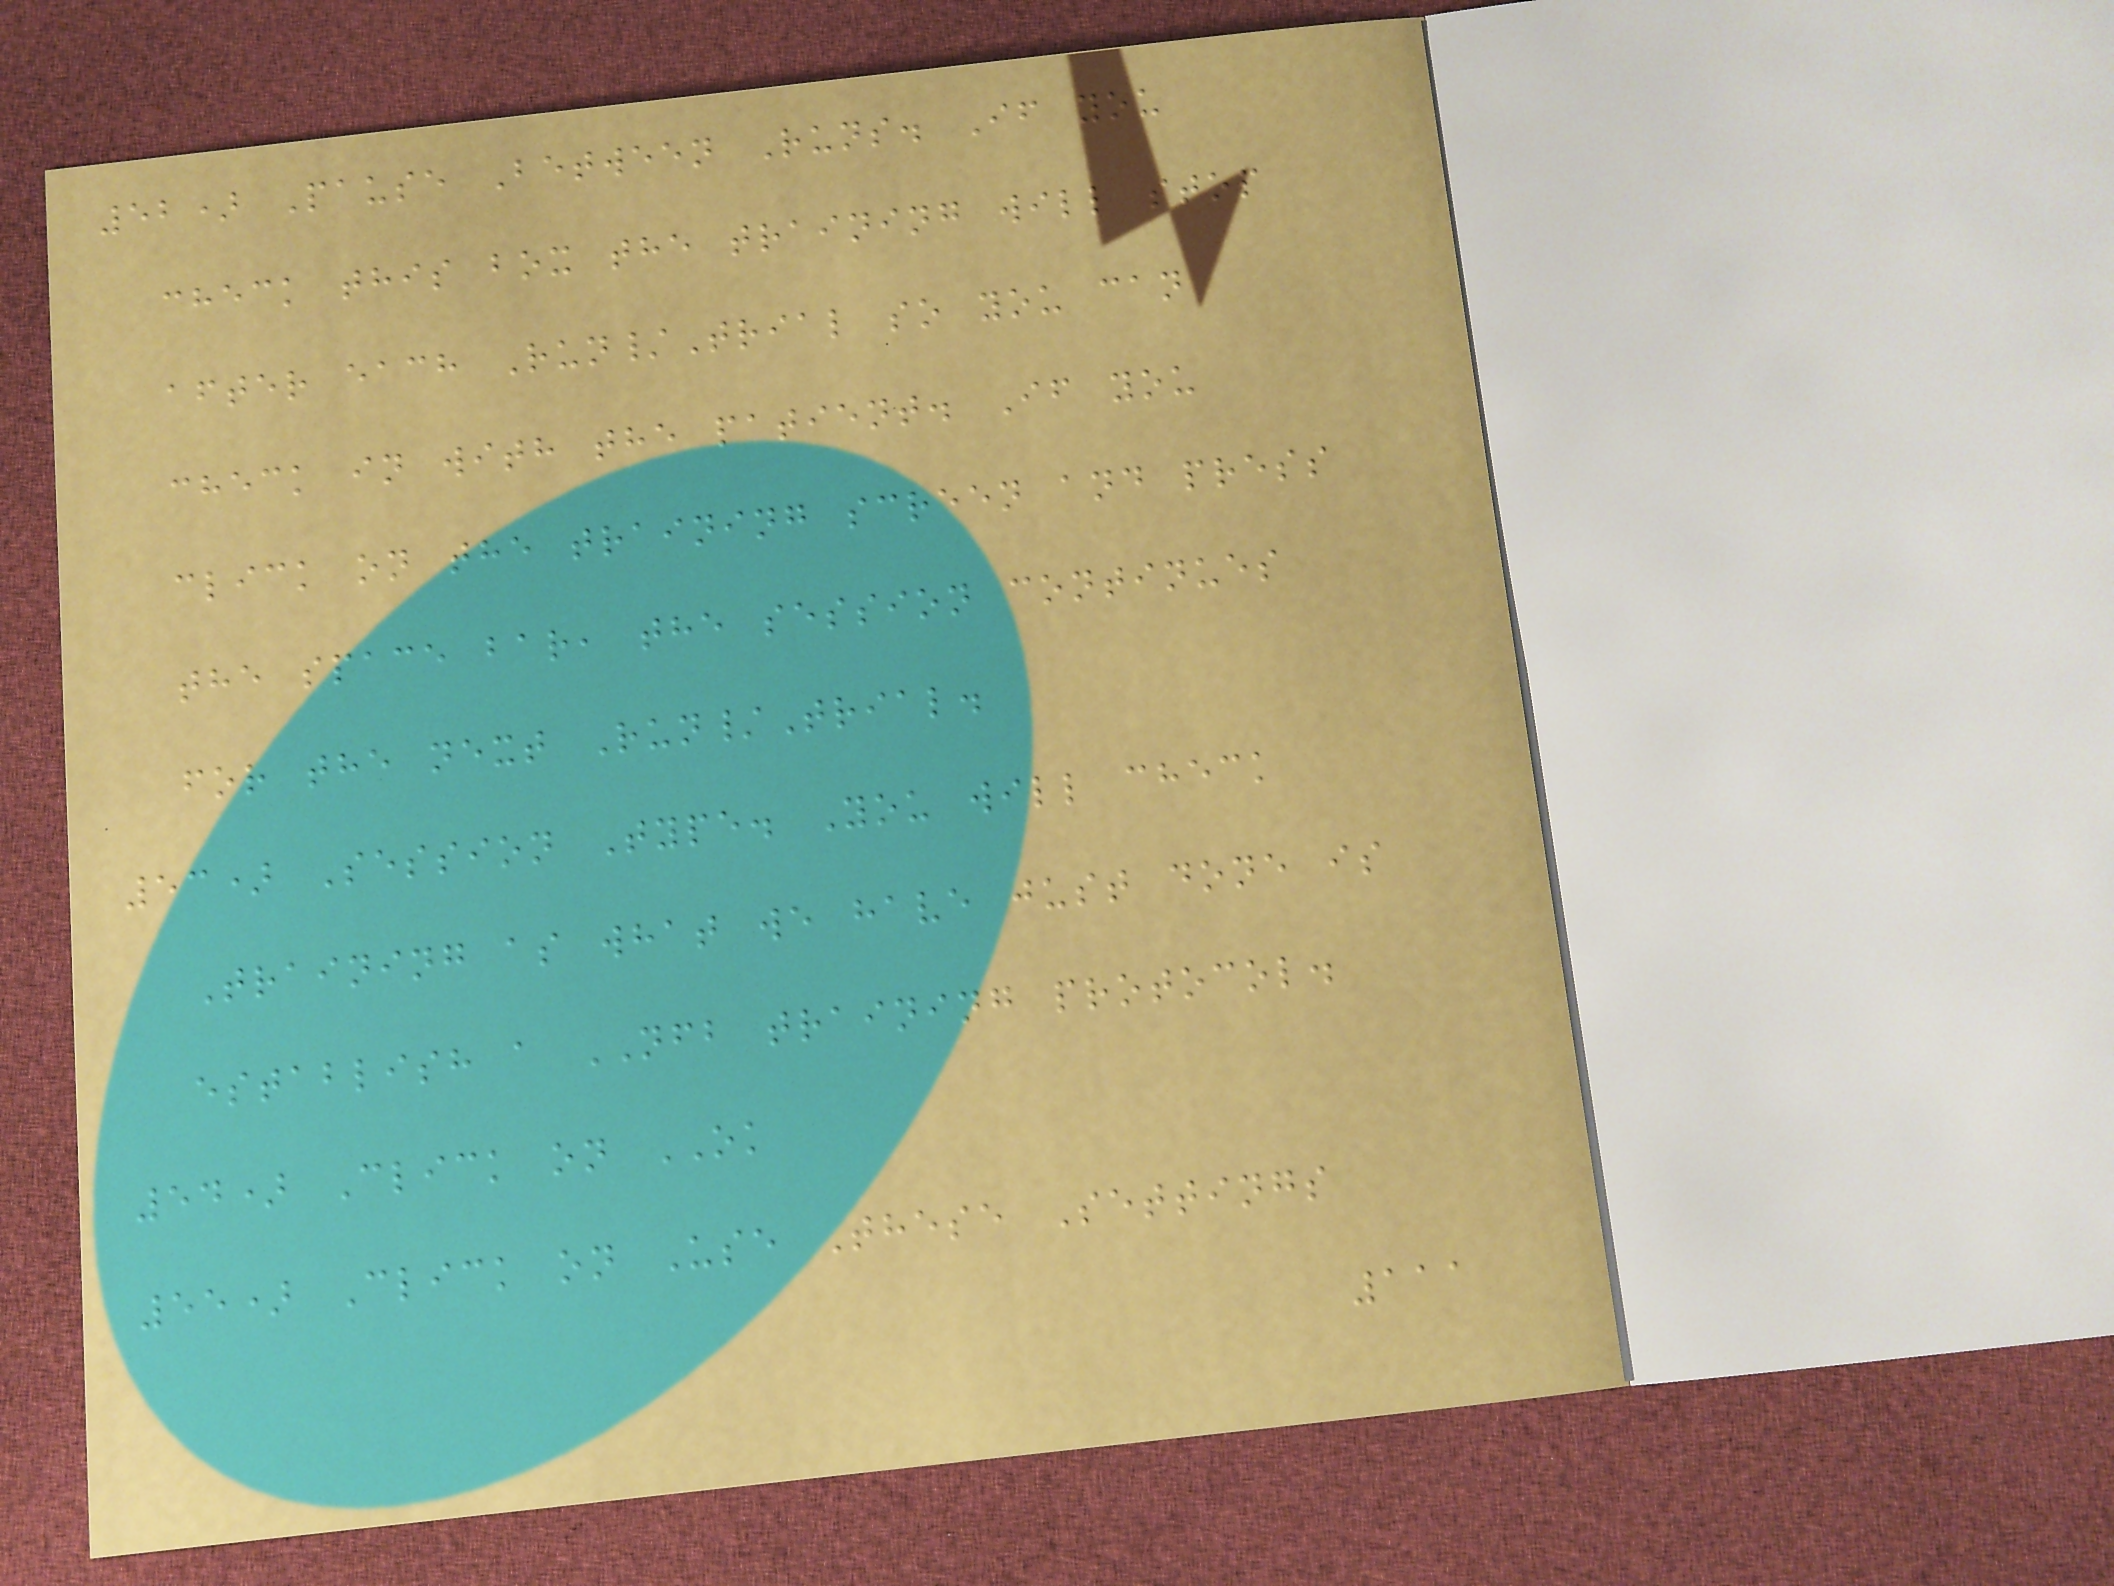52) Pause Between Runs. If you
check this box the training will stop
after each Run/Trial so you can
check in with the patient. If you
click on the training screen and press
the space bar, the session continues
for the next Run/Trial.
53) Session Type. You will check
Training as what we have just done is
establish a NFB training protocol.
54) Click on OK
55) Click on Use These Settings
111
